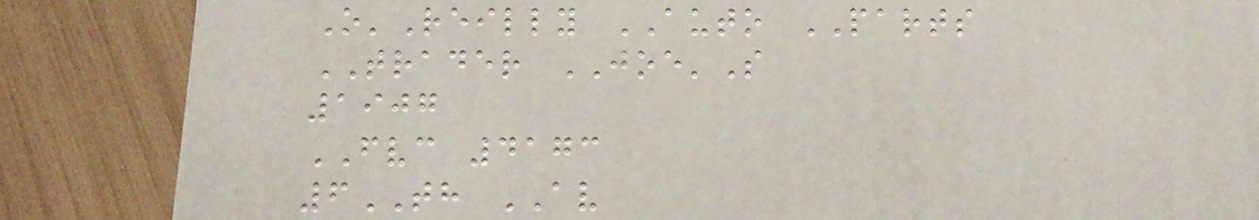O'Reilly AUTO PARTS
TRADER JOE'S
1907
FVC 4173
6TH AV
